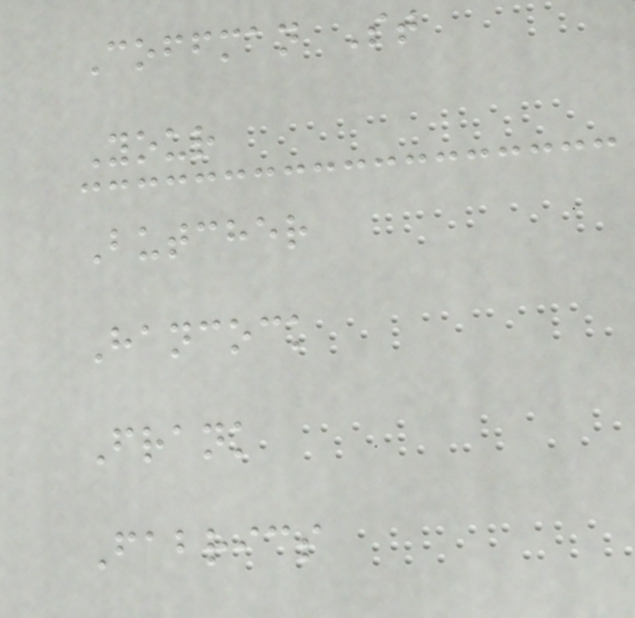Coffman St
Your
Butcher
Hancock
Frank
Fabrics
